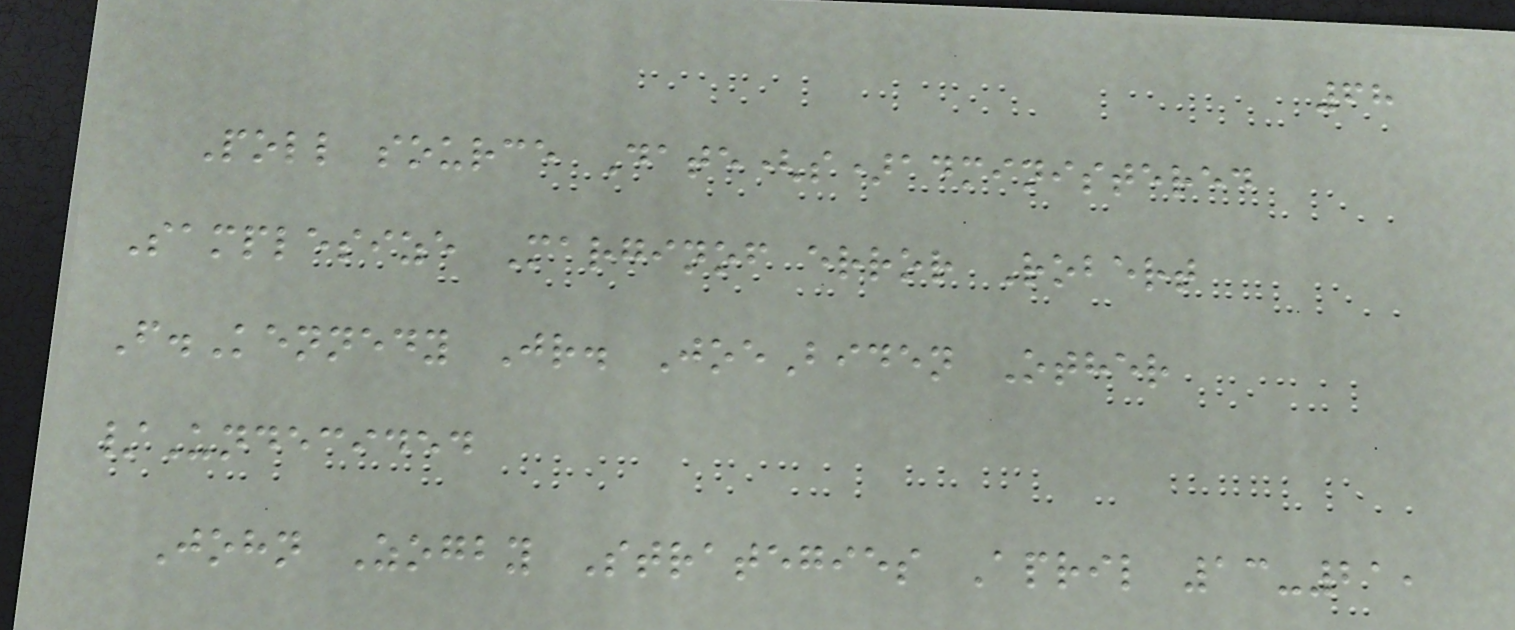68
Poll source Date(s)administered
Samplesize Marginof error Robert
F.Kennedy Jr. JoeBiden Other
/Undecided
John Zogby Strategies April 13-21,
